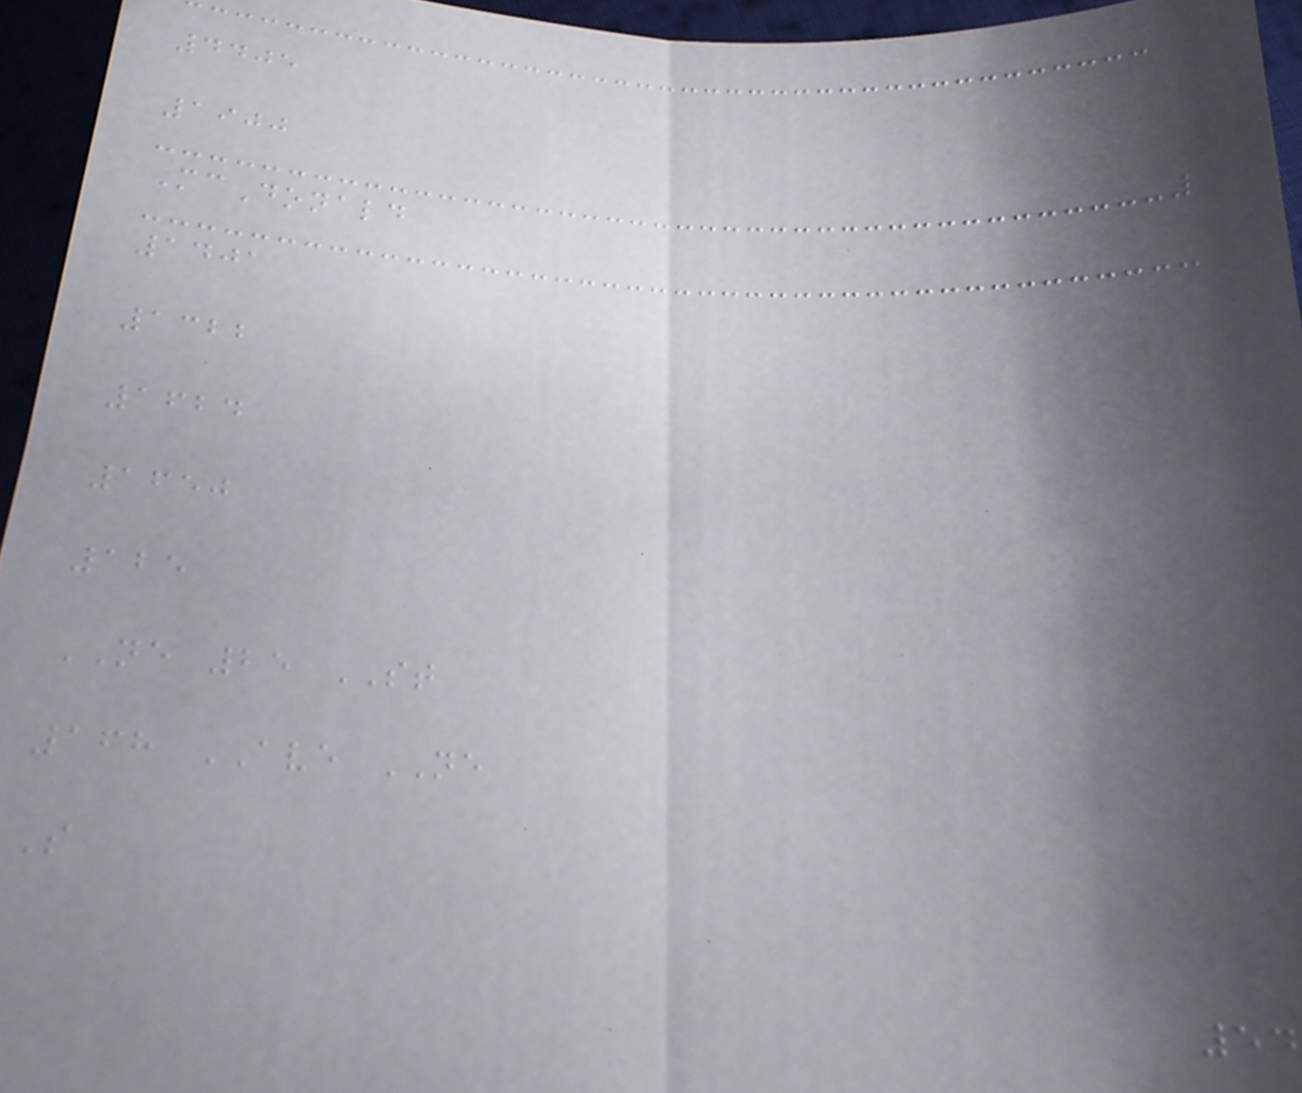4405
1900
McDonald
1401
1322
1624
1650
125
NE 25 ST
168 AVE NE
S
54
